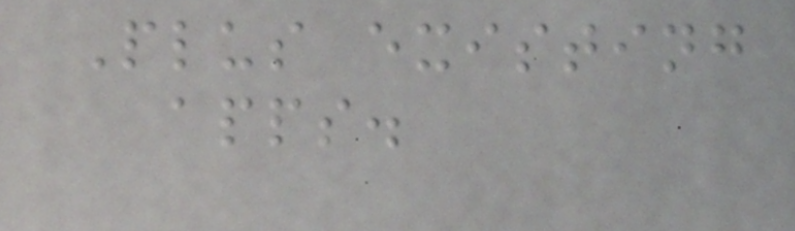Plus existing
apps.
